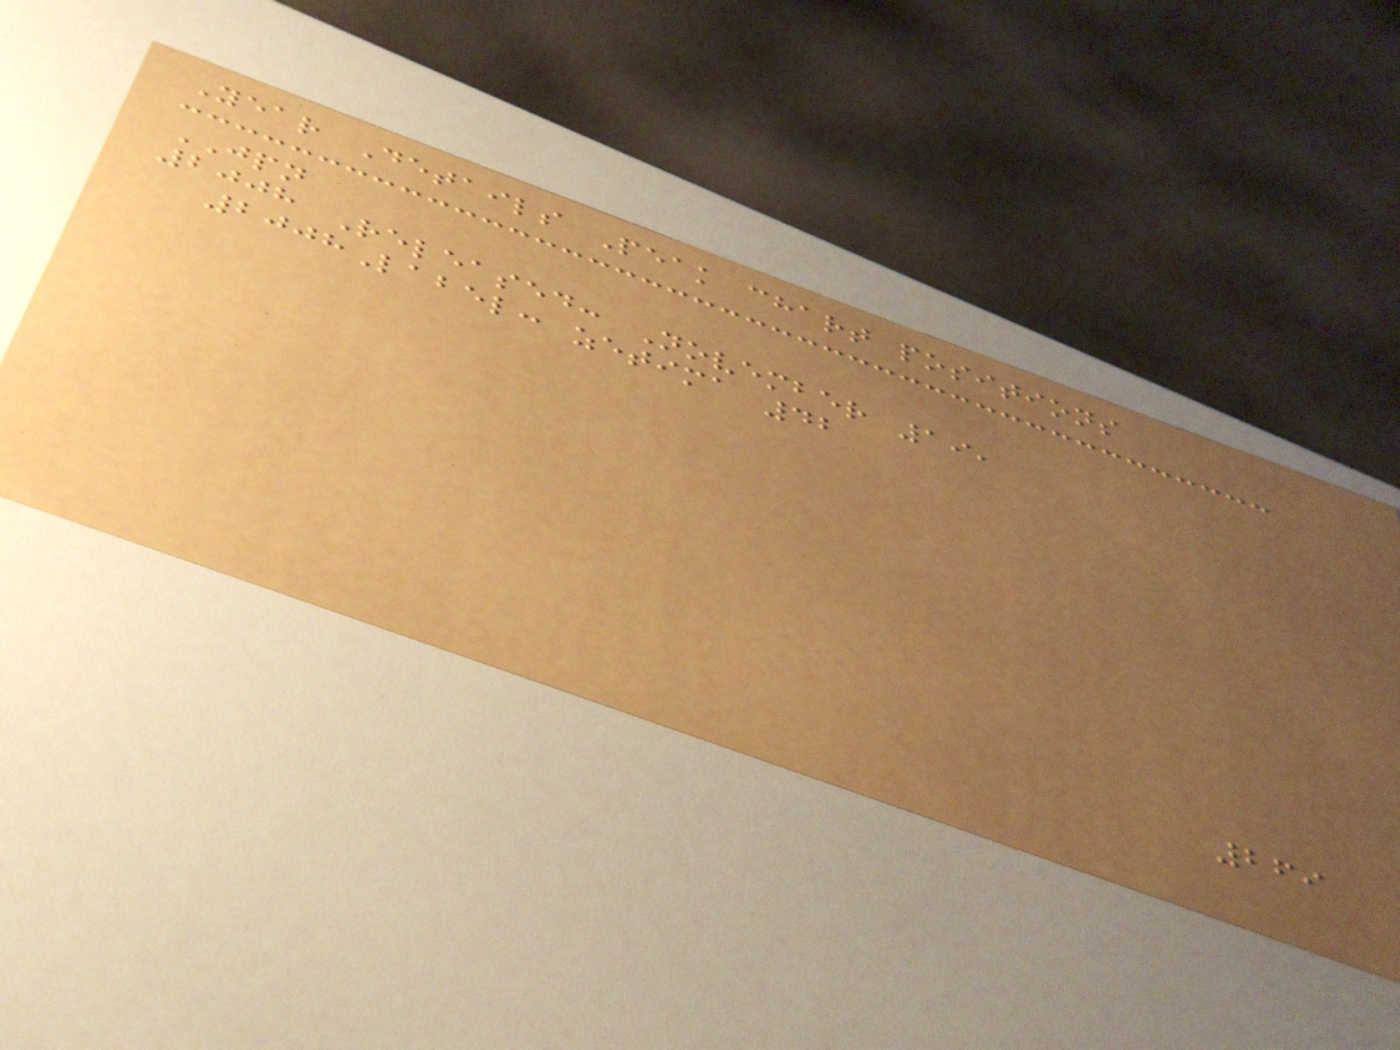Year Details Peak chart positions
JPN
2008 Released: November 19,
2008Label: zetima 42
269
